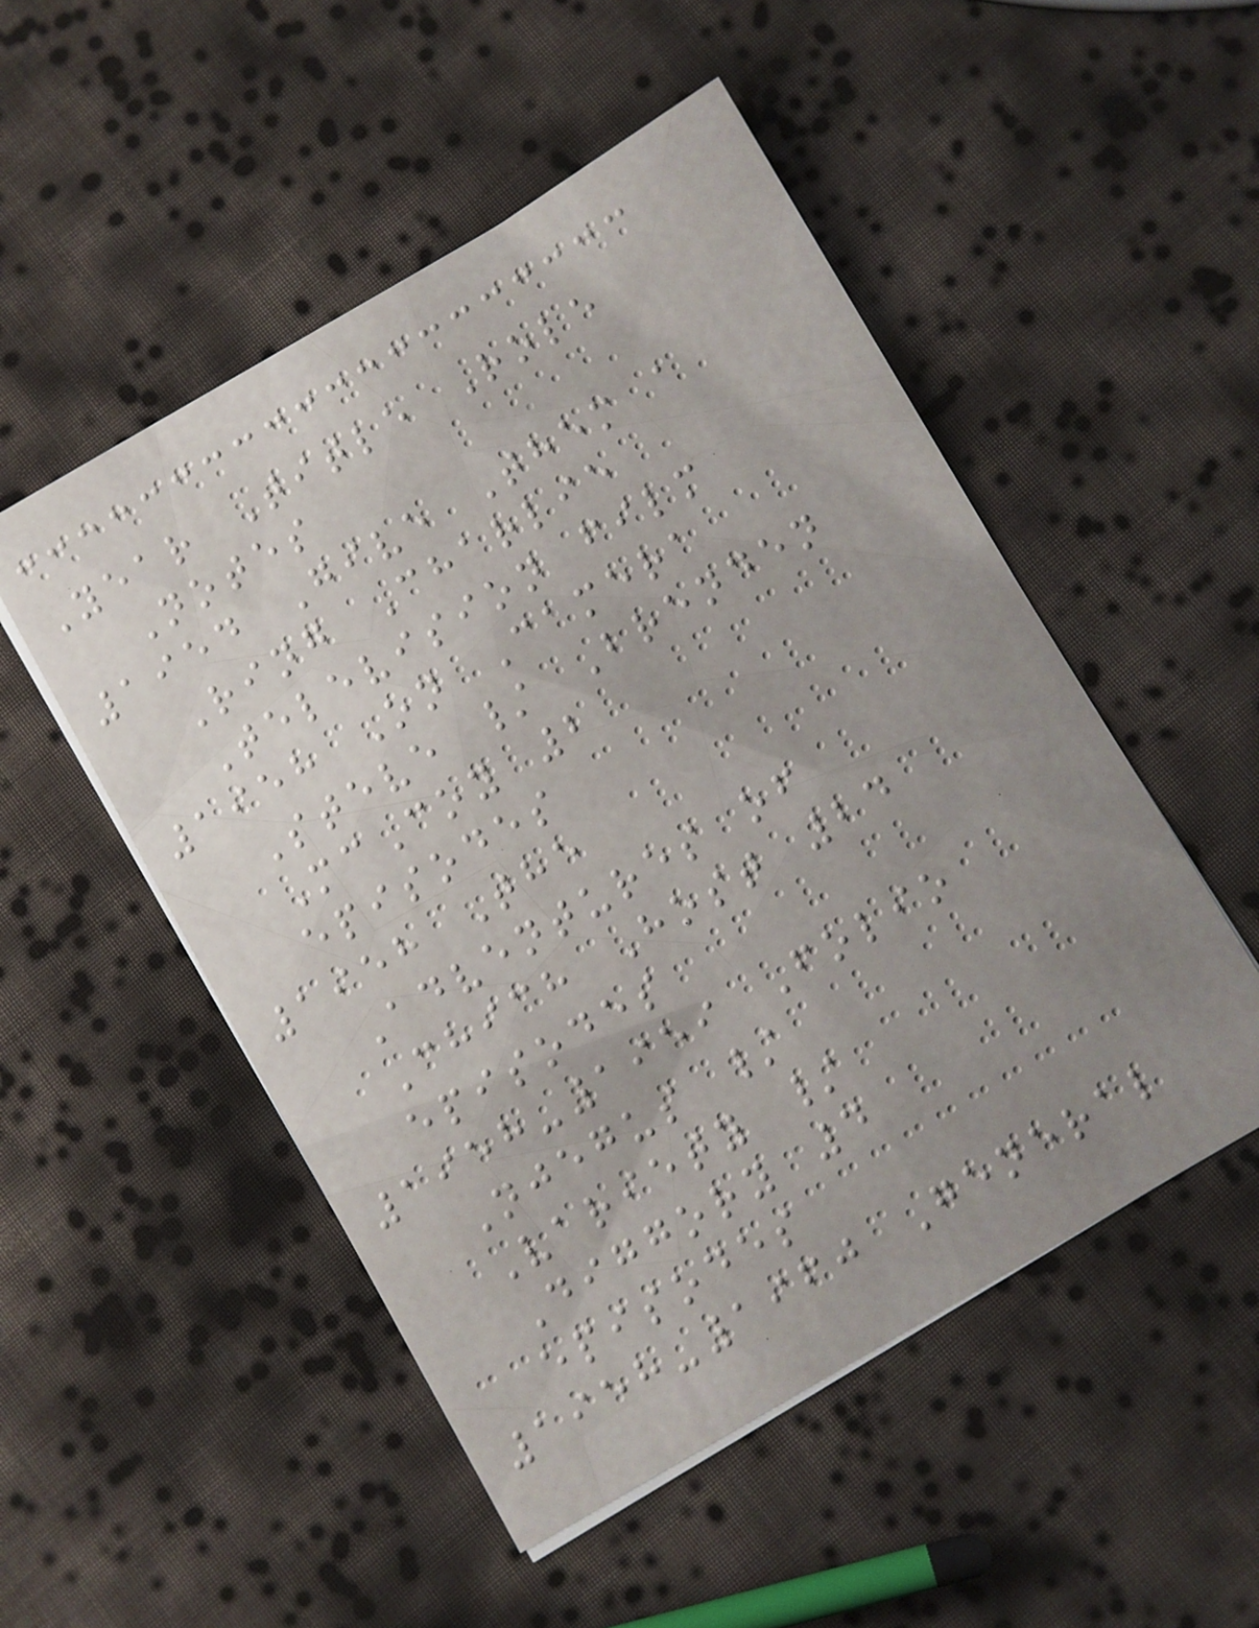Year Title Role
Notes
1954 Give Them a
Ring Charlie
Television film
1958 On Camera
Steve / Brenden
McCoy 2
episodes
1958 The
Adventures of
Chich Host 24
episodes
1958-1959 Folio
Njegus /
Variety /
Diggory 4
episodes
1958-1960 General
